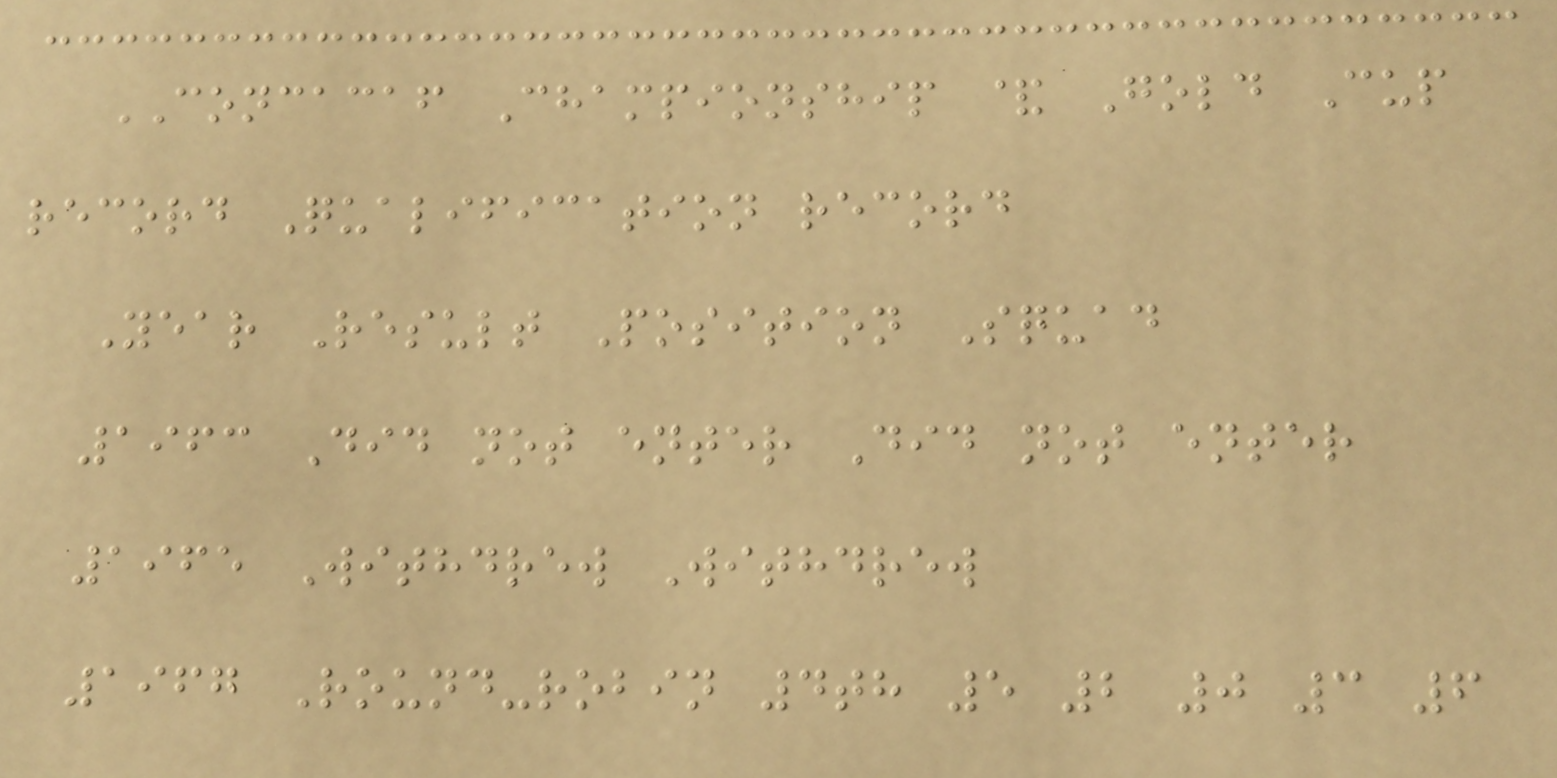CONCACAF Championship & Gold Cup
record Qualification record
Year Result Position Squad
1963 Did not enter Did not enter
1965 Withdrew Withdrew
1967 Round-robin 4th 5 2 0 3 6
